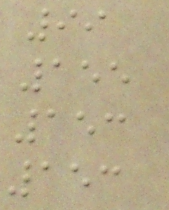99
155
153
153
